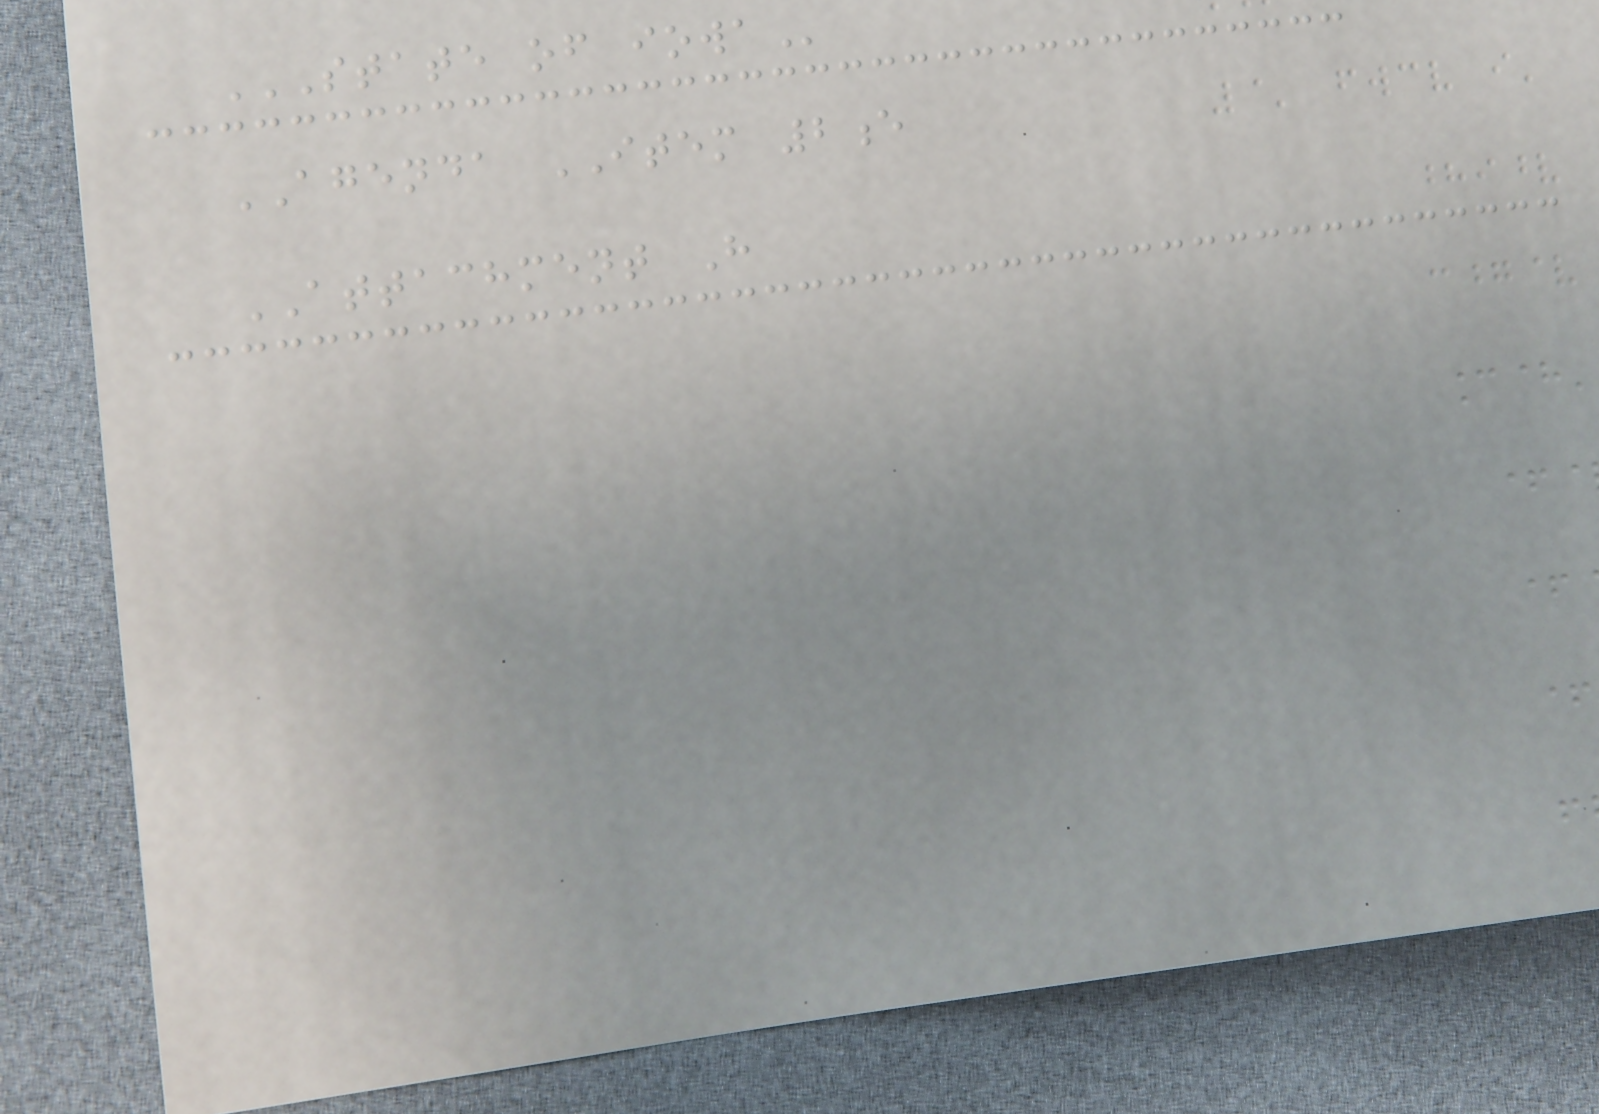STATE OF IOWA
AGENDA ITEM 2e
ATTACHMENT H
